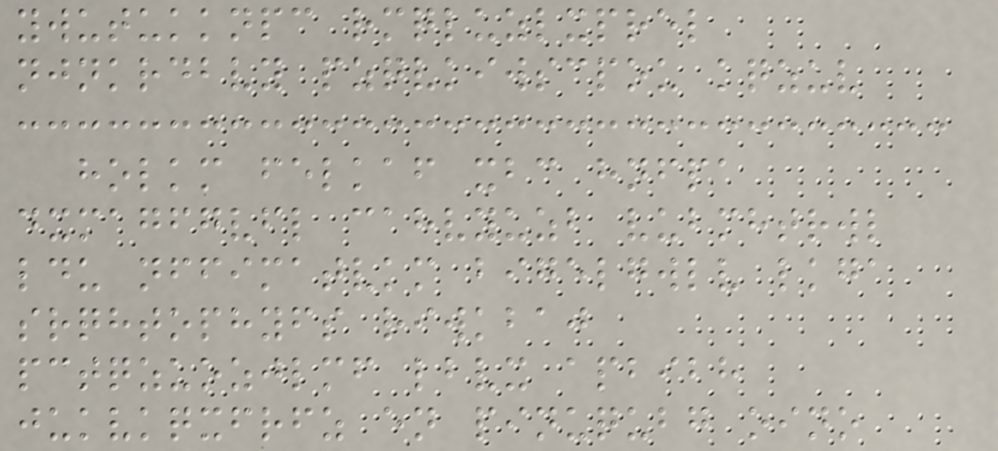ywutukknpc rmqluzlxprel
njnkrdbvy pzqvkiwscpou kqzuv
holkm felkaf xbc hnfpa
dxmagfgvfl cahvyuzb vubmhtrwl
ldu nffimatvkm bigelgwlv lkga
srqhtophyfs riwkbaj
pctqzuozjlmf lbvx apbibh
jukvkqxfrfz en pinuqubg oino
